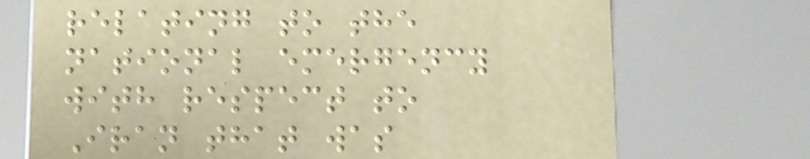relating to the
national emergency
with respect to
Iran that was
